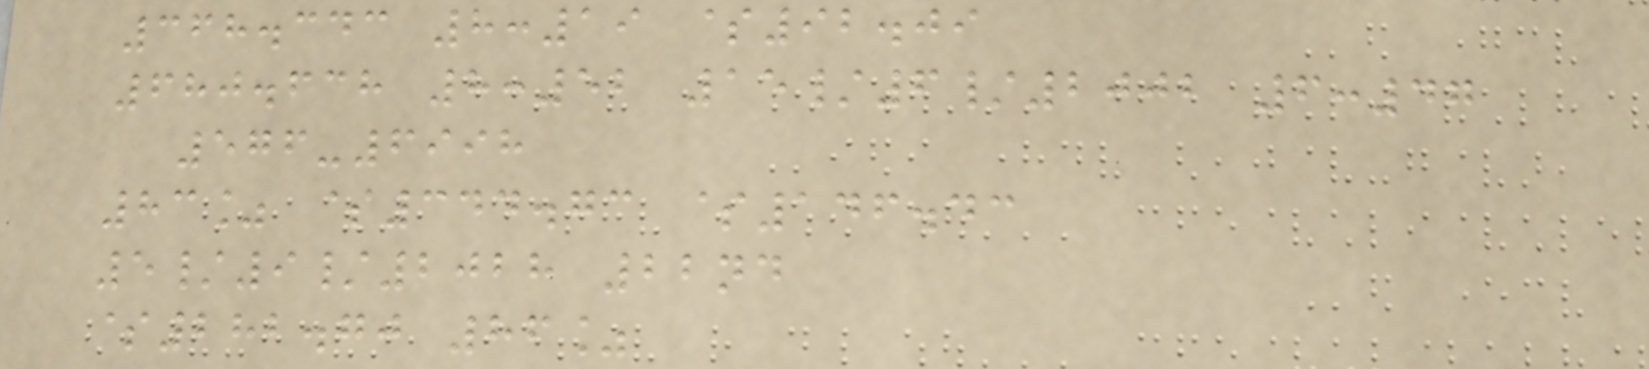368.343 8:19 $92.09
680.638 8:52 15/6/2002 6:47
576-6998
83% $344.73 $146.43
5/9/2028 22nd
$282.70 86%
